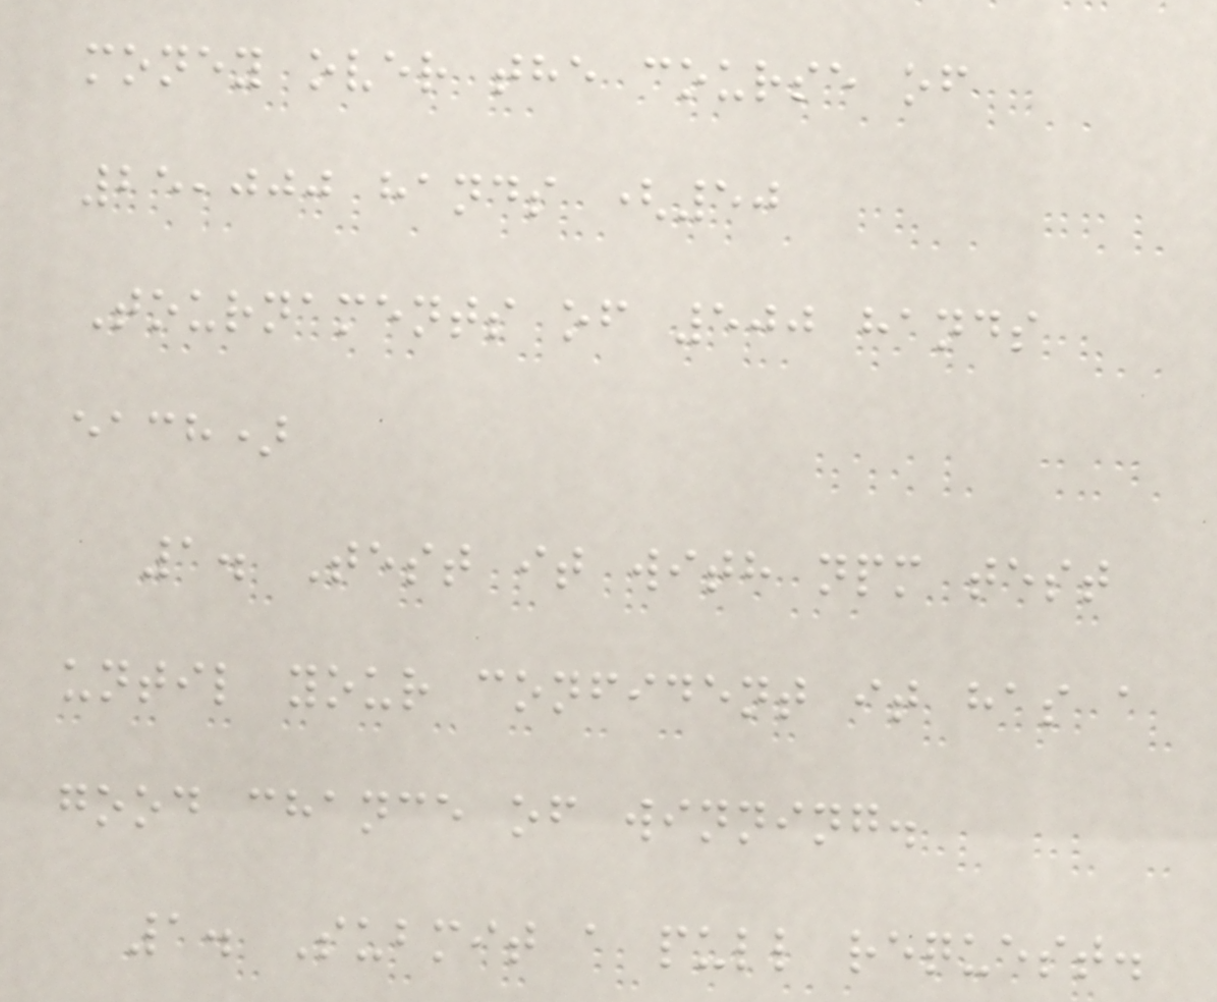money over the course of
25,000 hands (50
Tournaments of 500 hands
each)
1. Test it with npm test
until your confident it has a
good chance of winning.
1. Submit a pull request.
